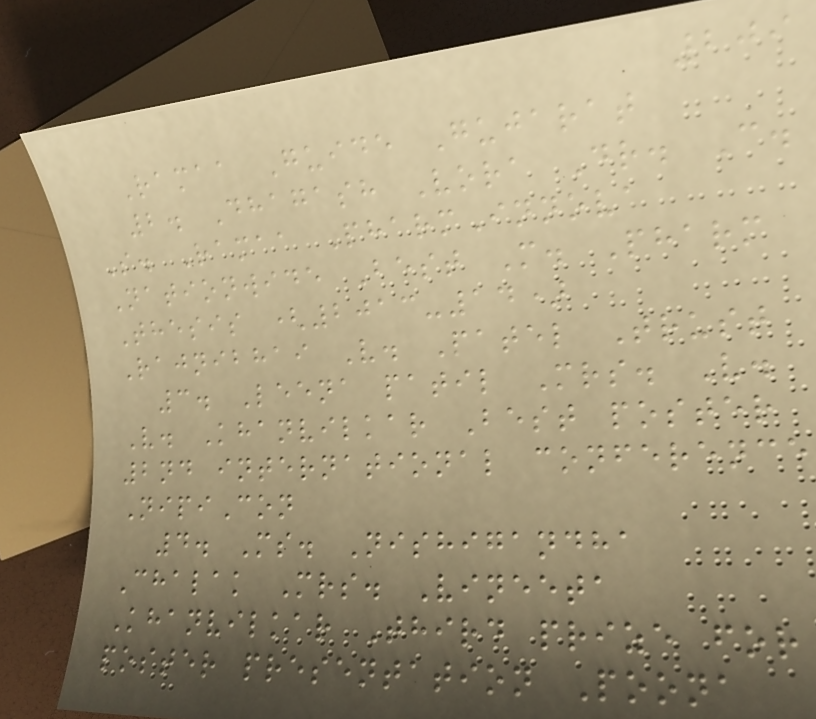209
Ramaa Guide Gujarat
2. Dhagash Vora Dr. C.
S. Ramaa PharmInnova
Nationwide Best M. Pharm
Thesis (2013-14)
Rajnibhai V. Patel Trust
3. Leena patil Mrs. V.
V. Khanvilkar Best poster
2nd international conference
NipiCon
4. Ms. Nishigandha
Chalak Mrs. Vineeta
Khanvilkar Third prize for
poster presentation Poona
